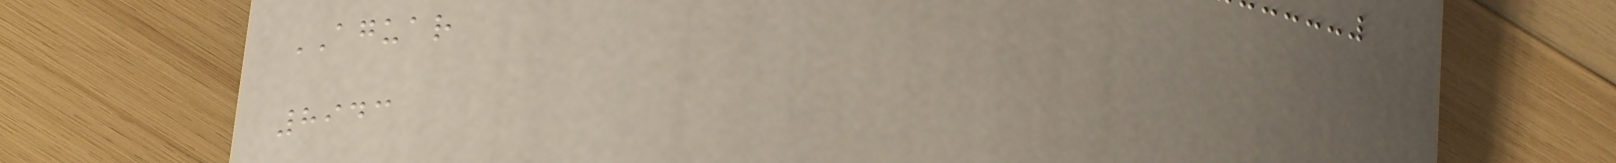AGUAR
8943
